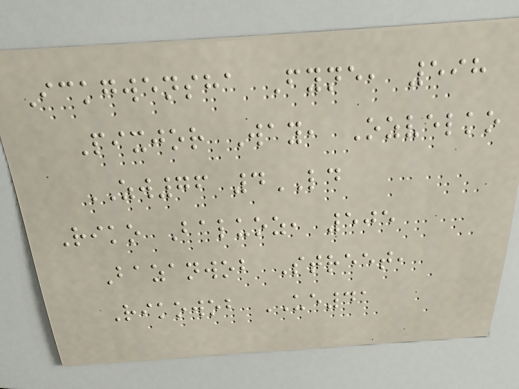Ickgwensha Fyne, 598
Pixjor Way, Ozvelko
ZW76 4LD
Riko Baluoz, 505
Bazanwob Street,
Rikowob UE41
